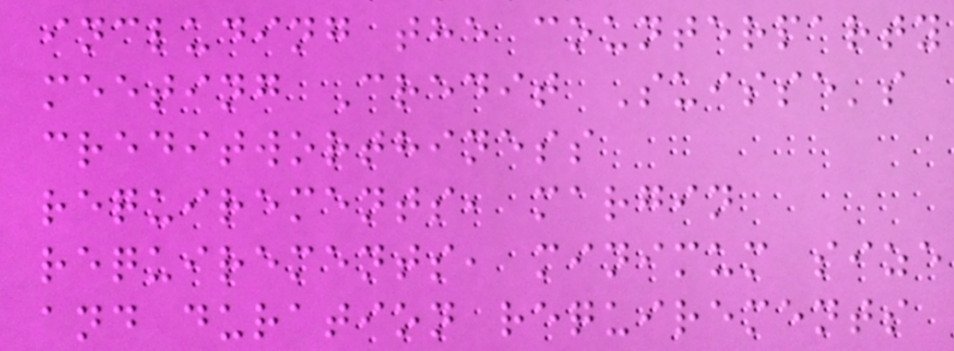including the counterparty
meeting Credit Suisse's
creditworthiness
requirements, margin
requirements, minimum size
and duration requirements
